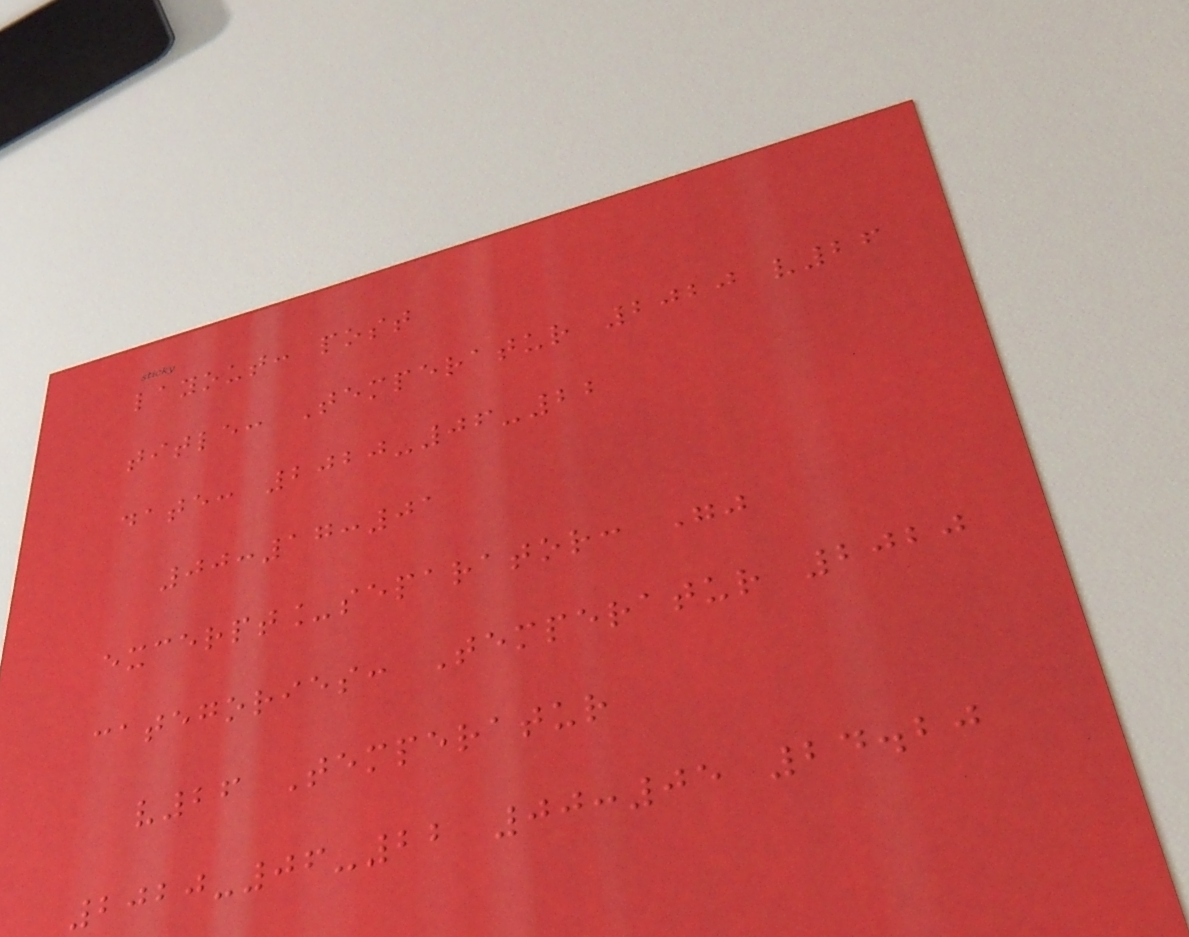layout: post
title: Temperatur 2020 v26
date: 2020-06-22
00:17:01
excerpt_separator: ""
categories: Temperatur 2020
v26 Temperatur
2020-06-22 00:05 24.20
